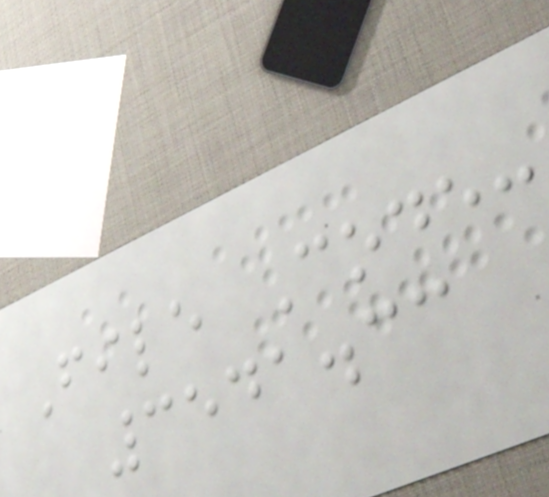File Code:
3541.33
